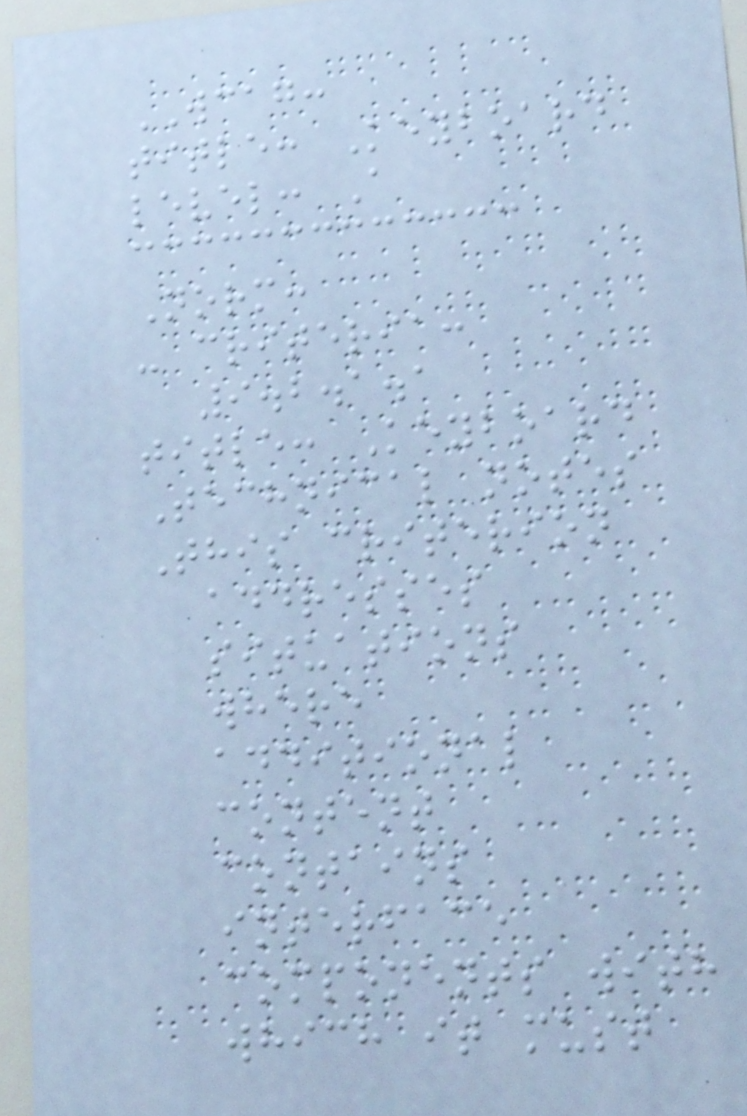WCAG:
title: Keyboard
level: A
Norm:
- criteria:
9.2.1.1
title: Keyboard
Technical notes
This criterion
addresses
situations
where
additional
content
contains
interface
components with
which it must
